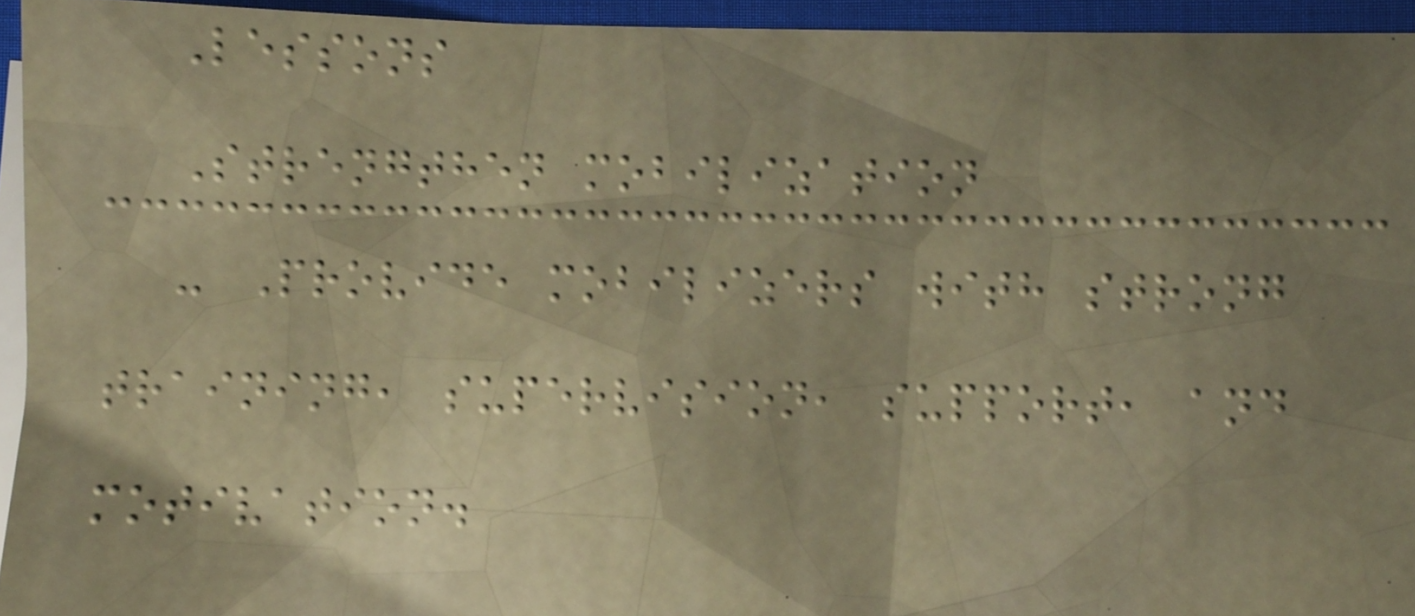Lessons
Strengthen mobilization
- Provide mobilizers with strong
training, supervision, support, and
motivation.
